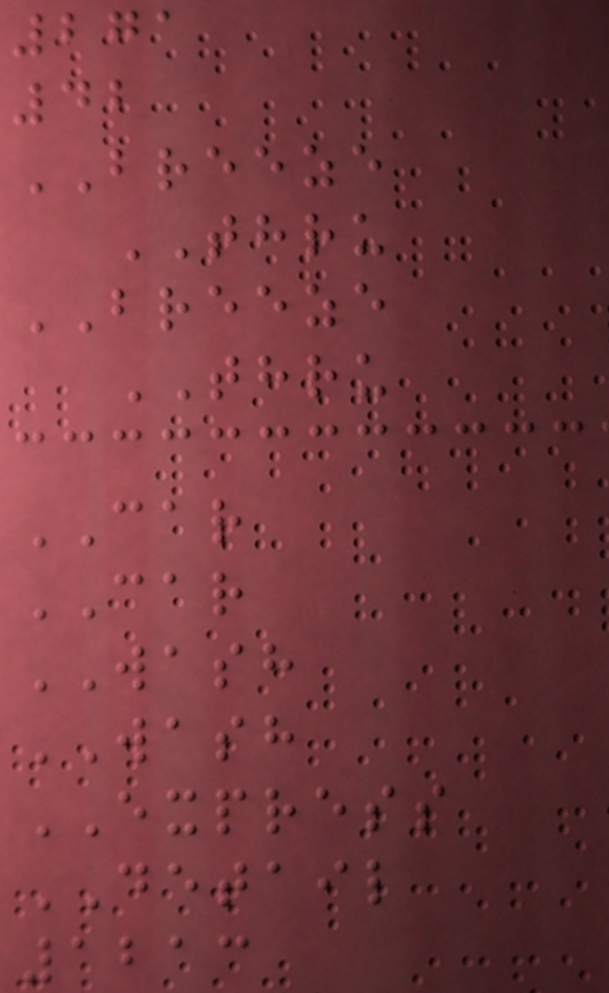271
42
BREEZE
THRU
BREEZE
THRU
CAR
CAR
WASH
WASH
EXPRESS
DETAIL
1213
